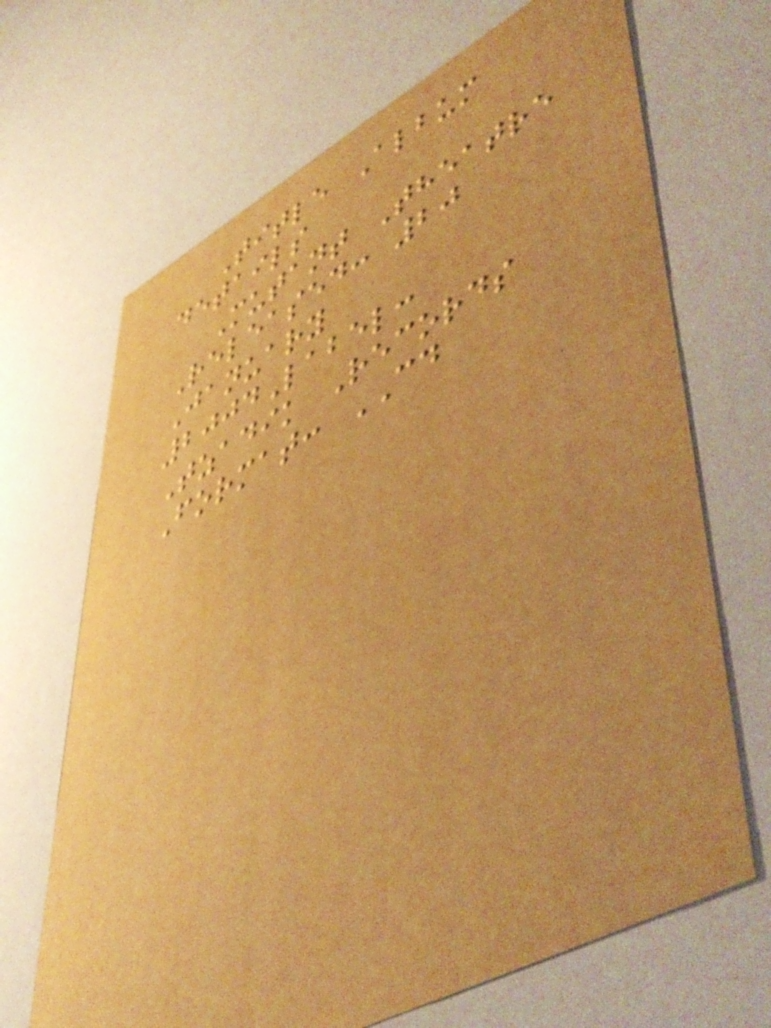Title Album
details
Mutant Theatre
Released: 20
January
2004Label:
Tzadik Records
Format: CD
